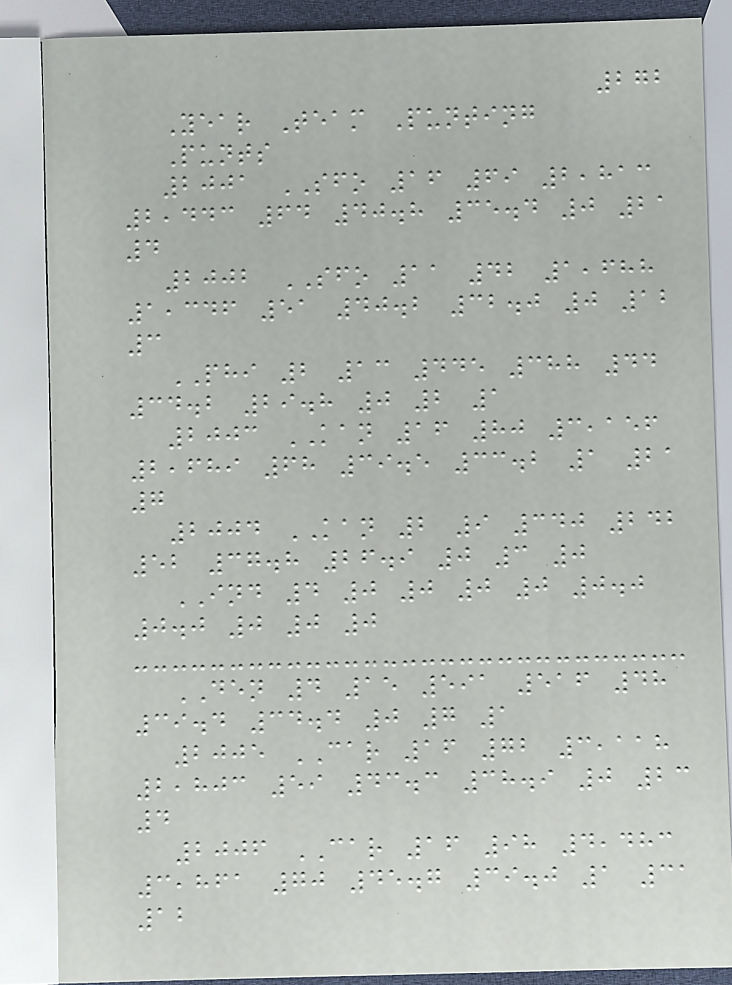272
Year Team Punting
Punts
2001 SFO 16 69 2,813
2,443 64 40.8 35.4 0 21
4
2002 SFO 11 42 1,688
1,346 51 40.2 32.0 0 12
3
PHI 2 13 445 388 44
34.2 29.8 0 2 1
2003 KAN 16 80 3,156
2,689 68 39.5 33.2 1 21
7
2004 KAN 2 9 340 242
52 37.8 26.9 0 3 0
IND 4 0 0 0 0 0.0
0.0 0 0 0
DEN 4 15 591 516 48
39.4 34.4 0 7 1
2005 CAR 16 72 3,118
2,803 59 43.3 38.9 0 23
4
2006 CAR 16 98 4,483
3,861 70 45.7 39.0 1 31
12
